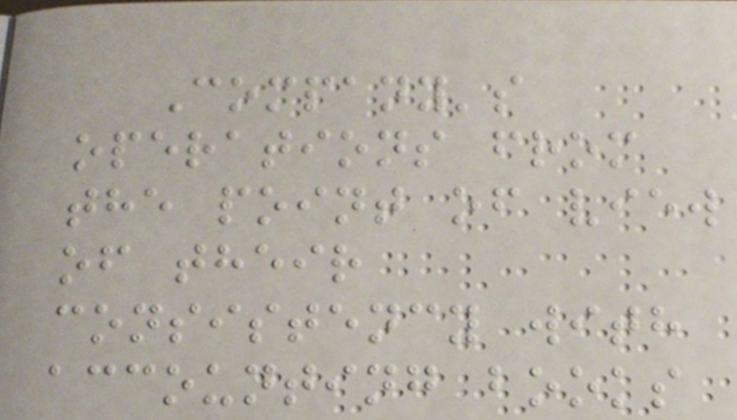Company's
operations from
the point of view
of their
consistency with
accounting books
